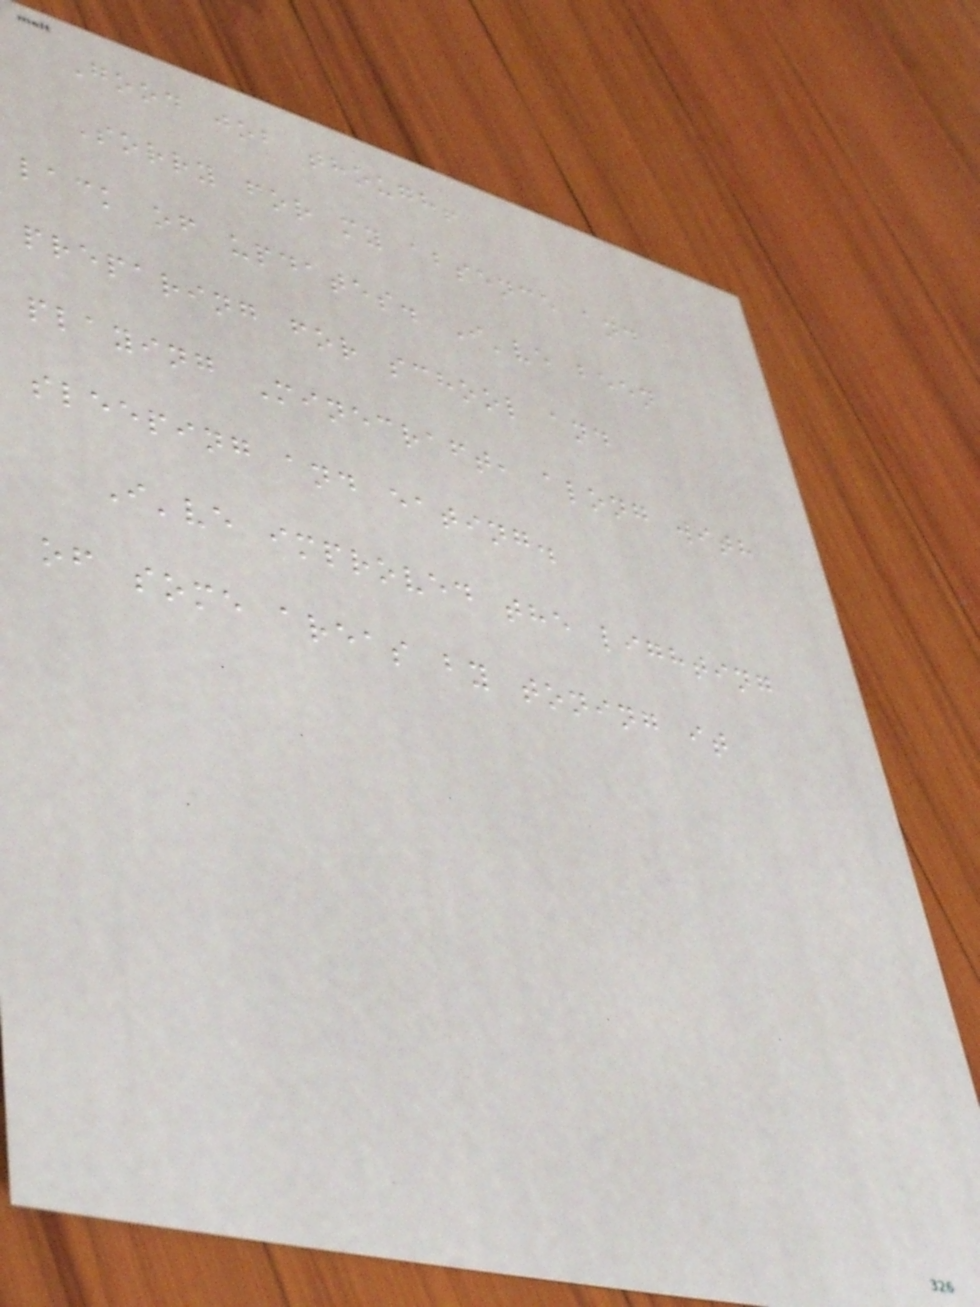Good job though!
Sorry for my absence and
lack of updates. I've been
preparing for school and
playing Minecraft, along with
sleeping and eating.
I've improved the lighting
of some areas by toning it
